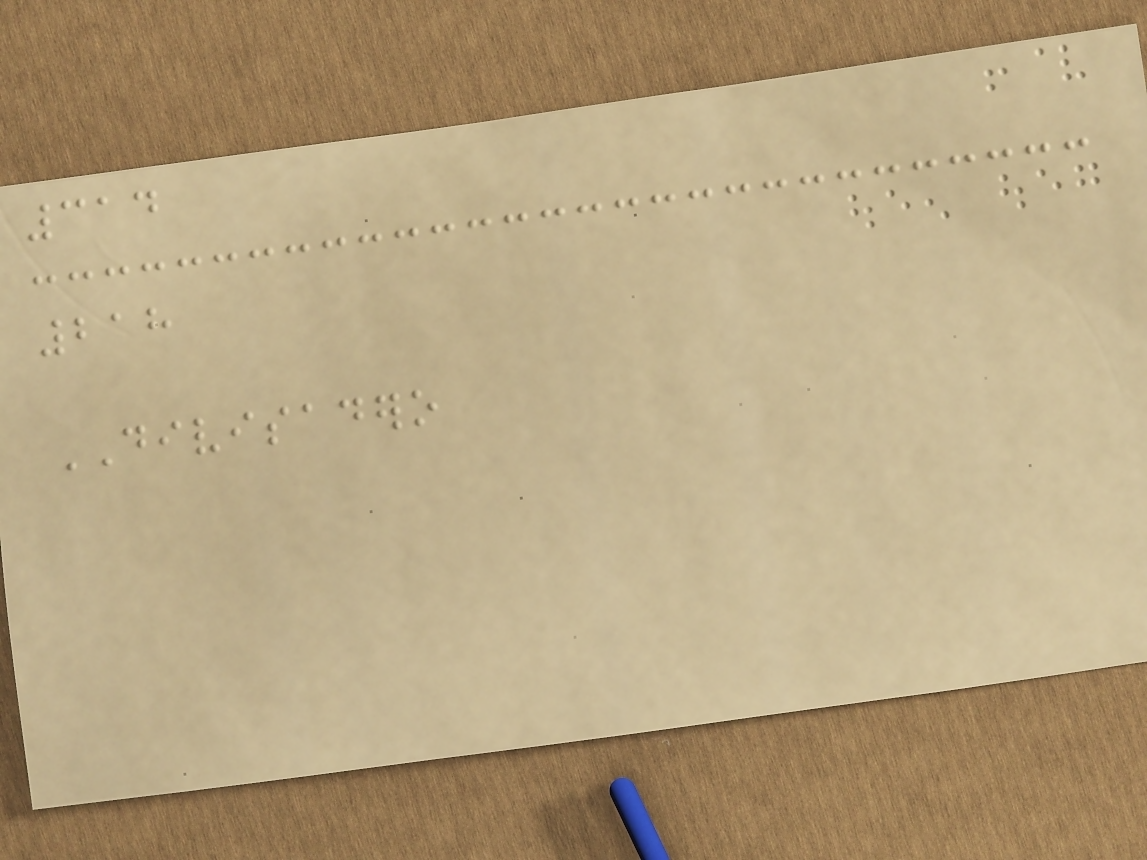314
218
DIVISADERO
